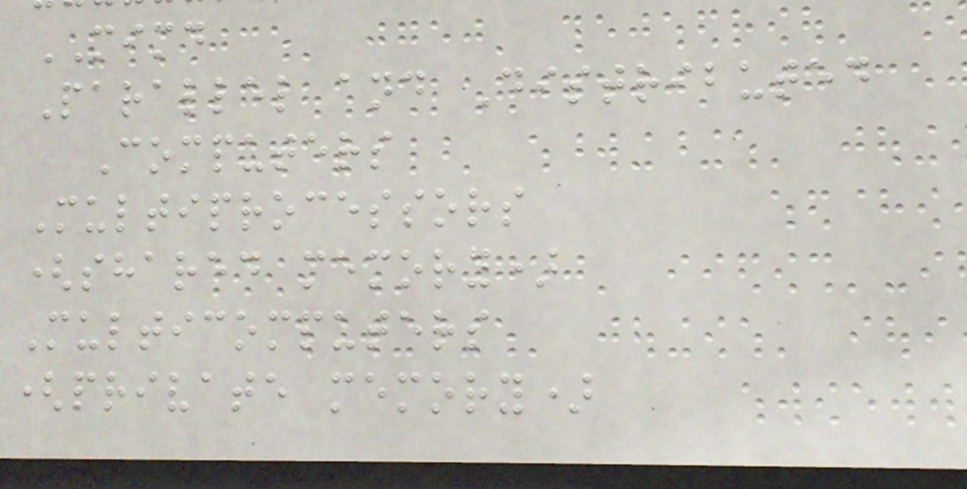MIMD
Parallel and Distributed
Computers
Multiprocessors
(shared memory)
Multicomputers
(private memory)
